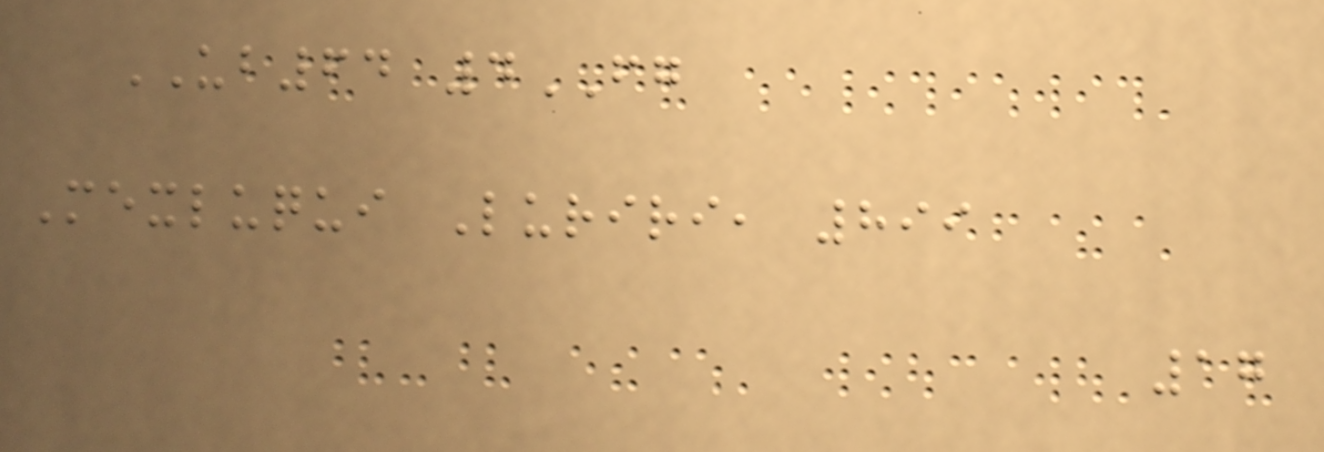UB64 4FG
Mexluqui Luriri, 899
17
